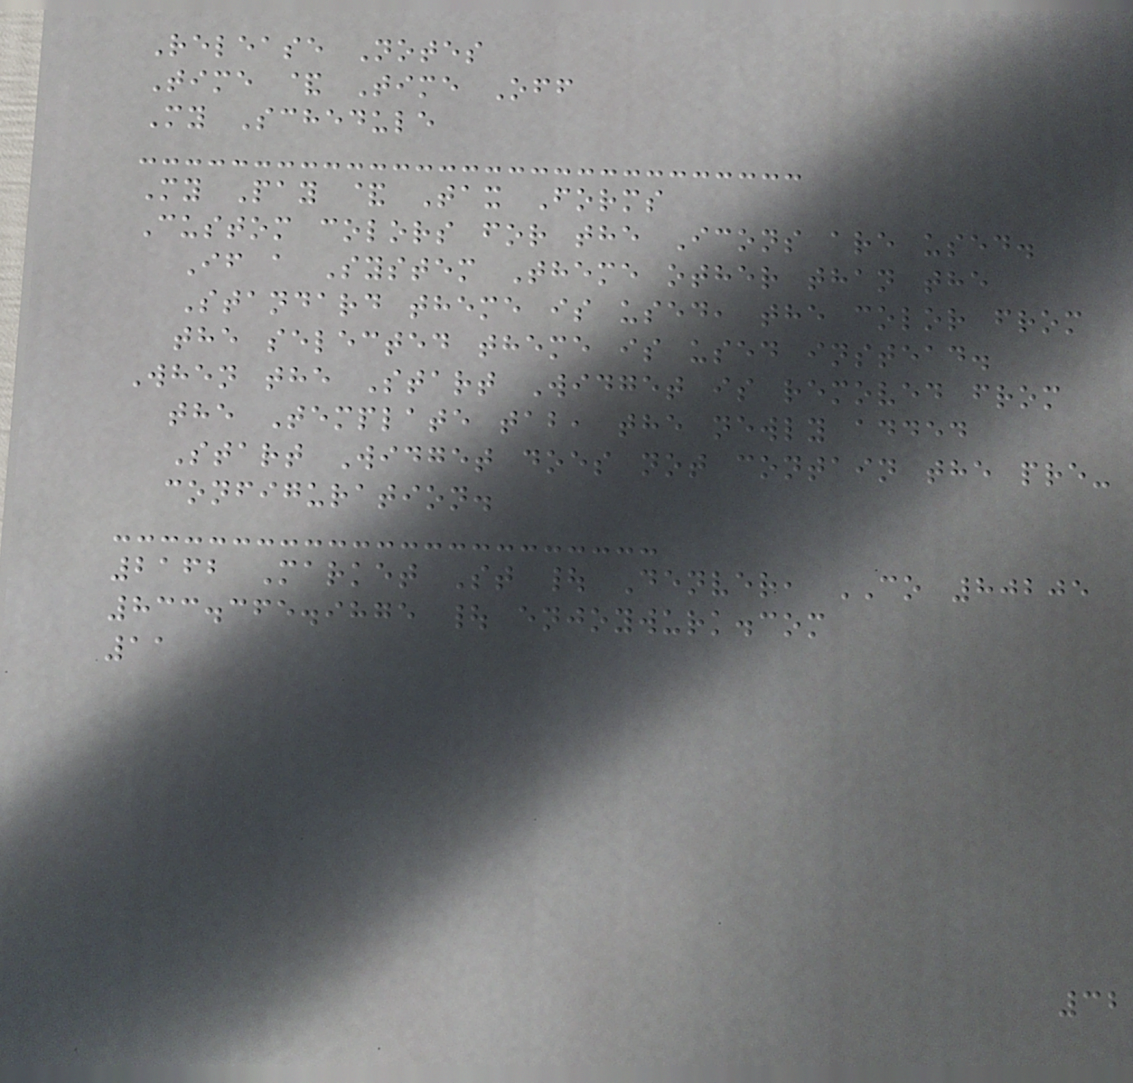Release Notes
Time & Time Off
My Schedule
My Pay & Tax Forms
Custom colors for the Icons are used.
If a System Theme other than the
Standard theme is used, the color from
the selected theme is used instead.
When the Start Widget is removed from
the Template tab, the newly added
Start Widget does not contain the pre-
configuration.
2162 Market St | Denver, CO 80205
833.365.9875 | enjoywurk.com
11
32
